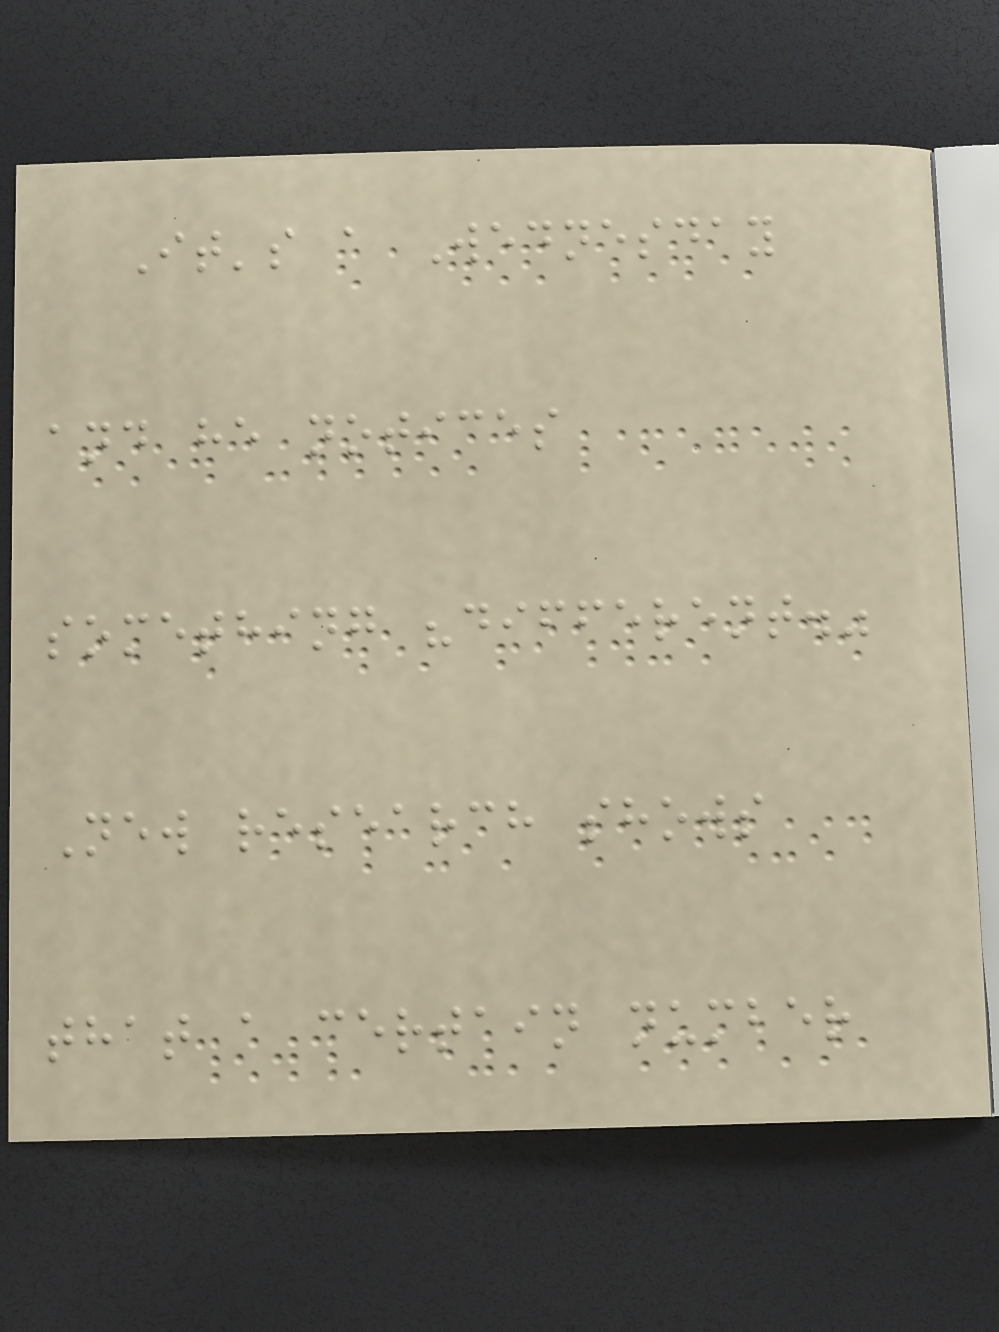It's a Wednesday
and he notices
something "different."
New research shows
that a certain number
